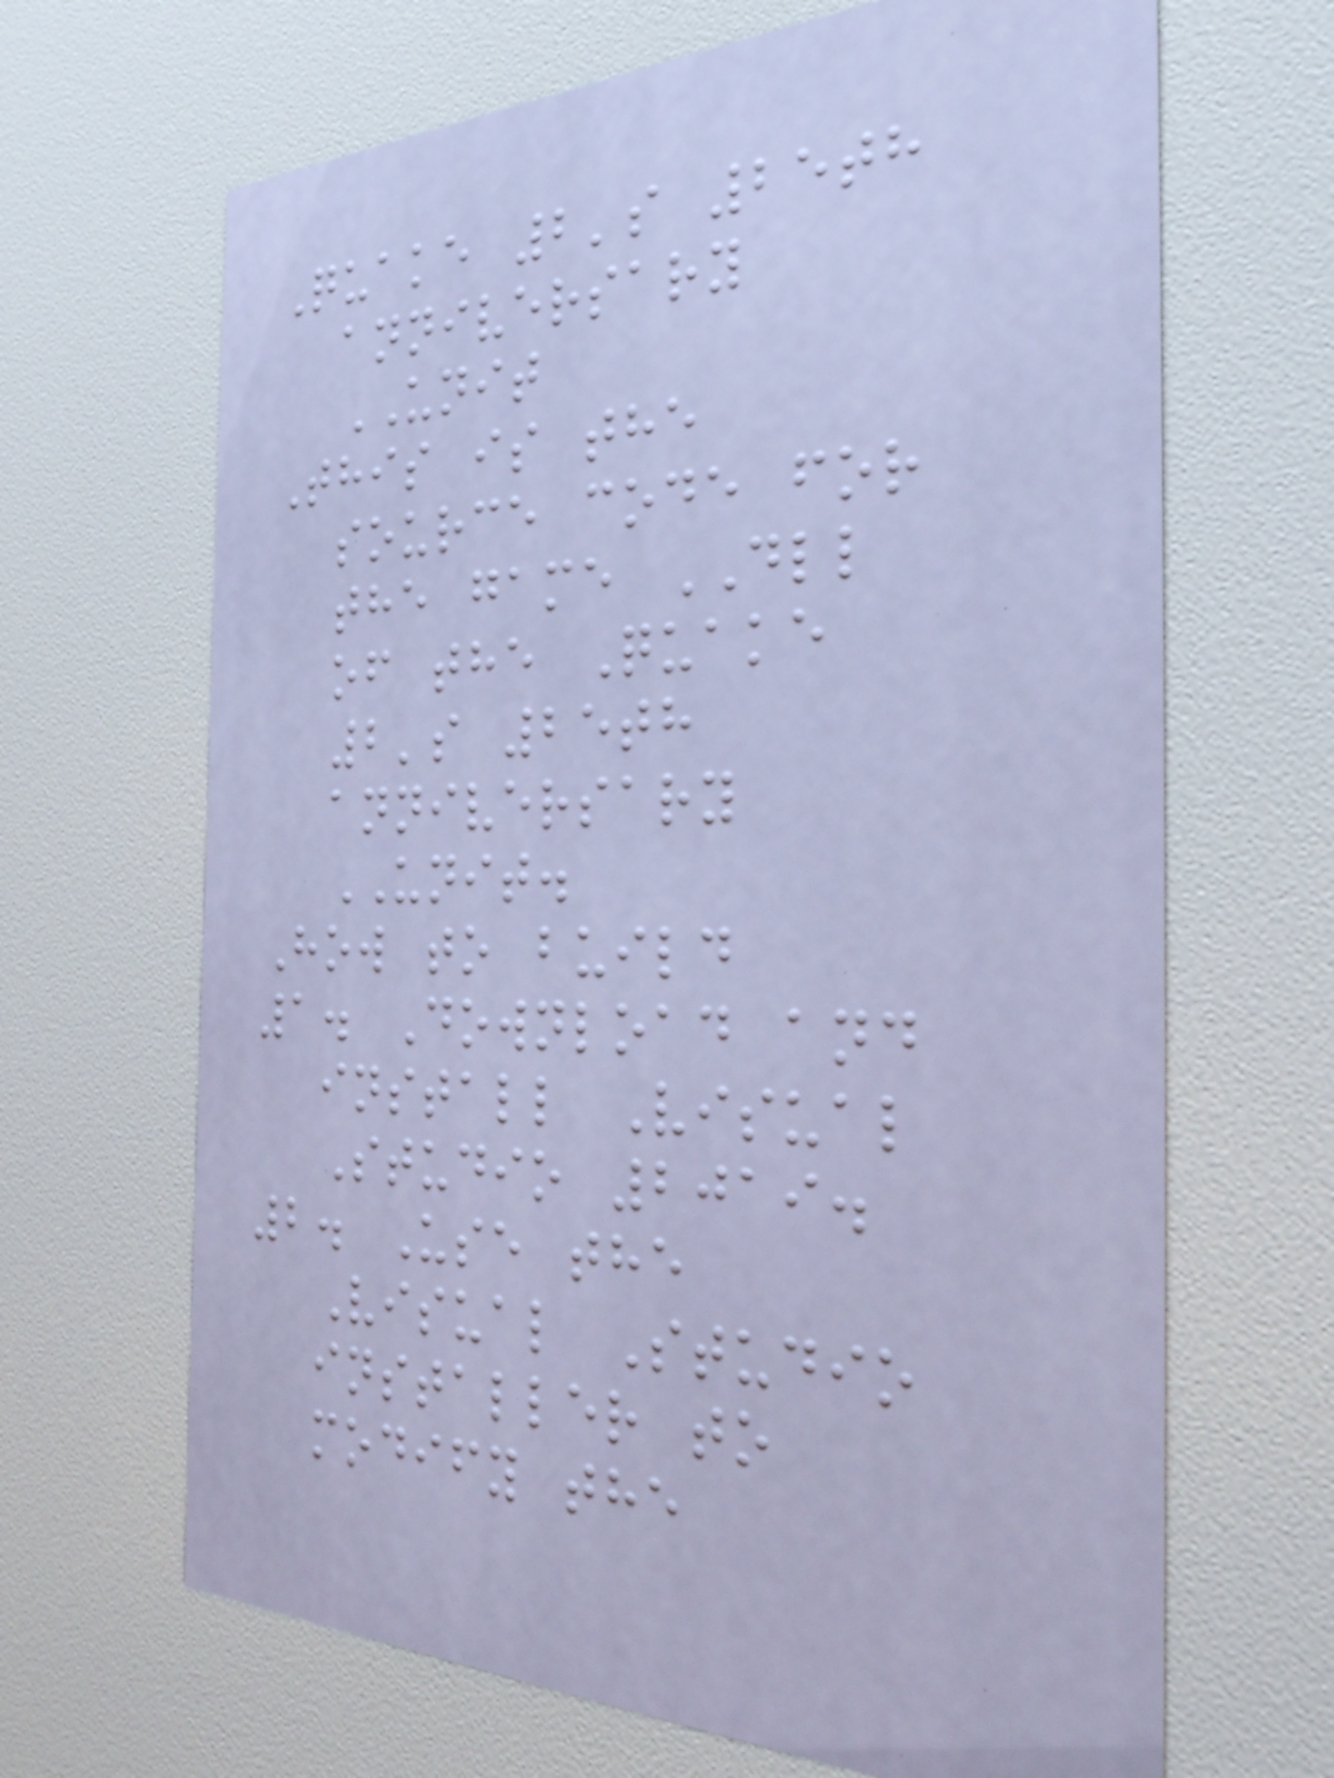Quake 2's 25th
anniversary
UNIT
This is the
source code for
the game DLL
of the Quake
2's 25th
anniversary
UNIT.
How to build
1. Download and
install Visual
Studio 2019.
2. Use the
Visual Studio
installer to
modify the
